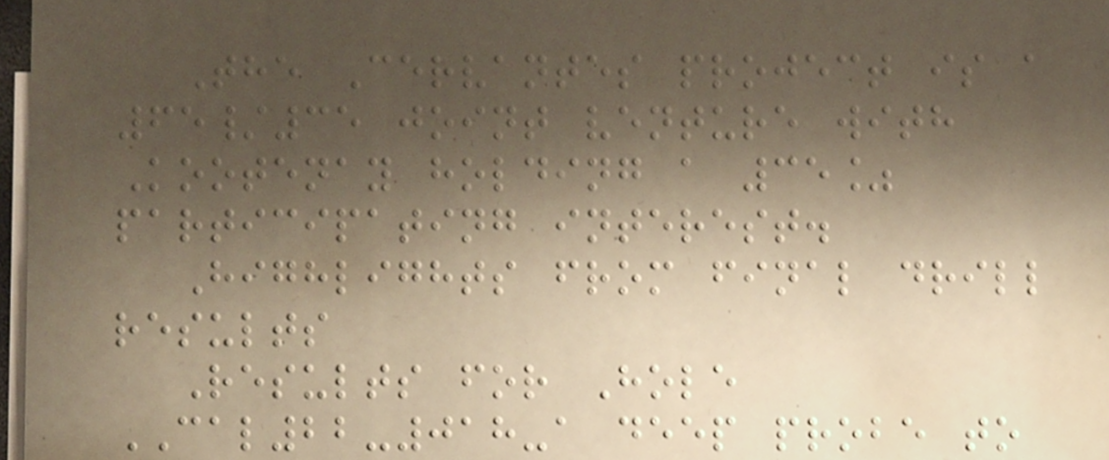The Cervantes project is a
65/35 joint venture with
Kootenay holding a 35%
participating interest.
Highlights from final drill
results
Results for Hole
CAL22-018-a deep probe to
